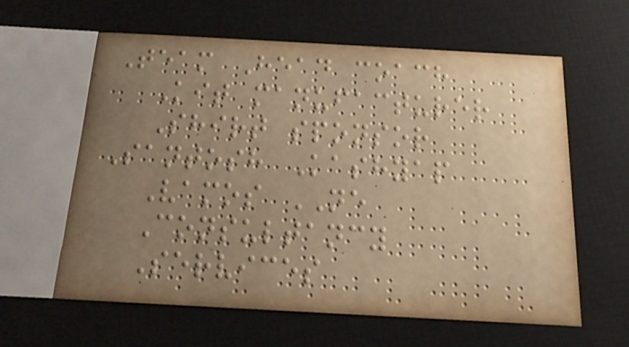Team Head coach
Kit manufacturer
Shirt sponsor
Santosh Kashyap
Vamos NE
Consultancy
Services
